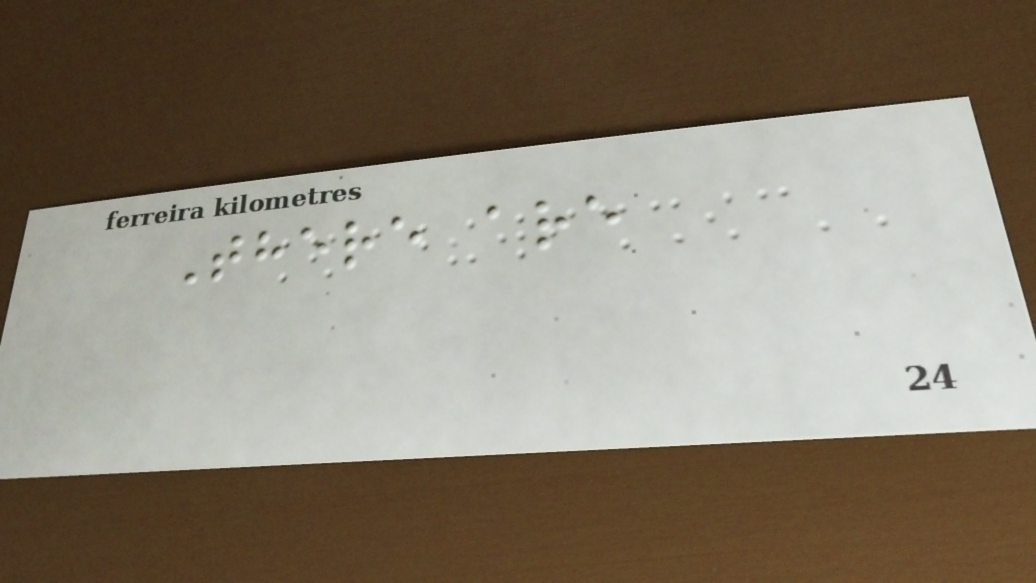There are
